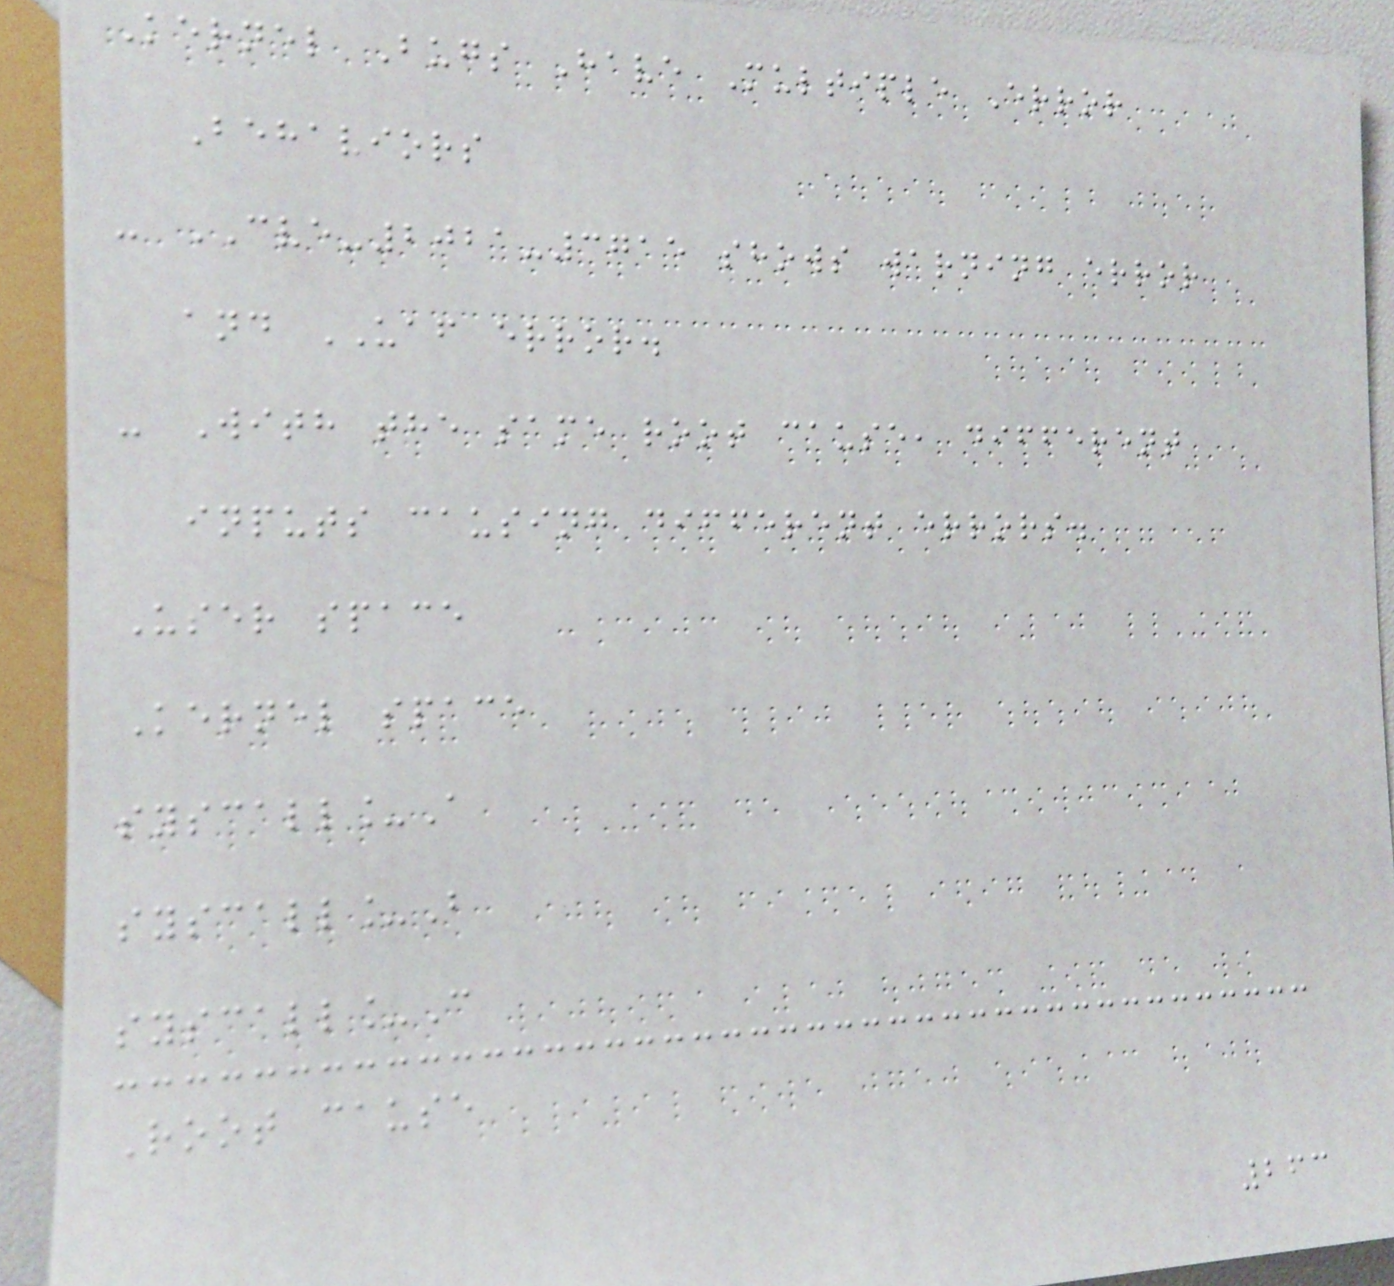Kernel Bugs Have Multiple Error
Behaviors
- CVE-2021-3715 shows warning error
and UAF error.
- With the same root cause, different
inputs causing different errors.
User space
Kernel space
syscall_A
syscall_B
syscall_C
Root cause
263
